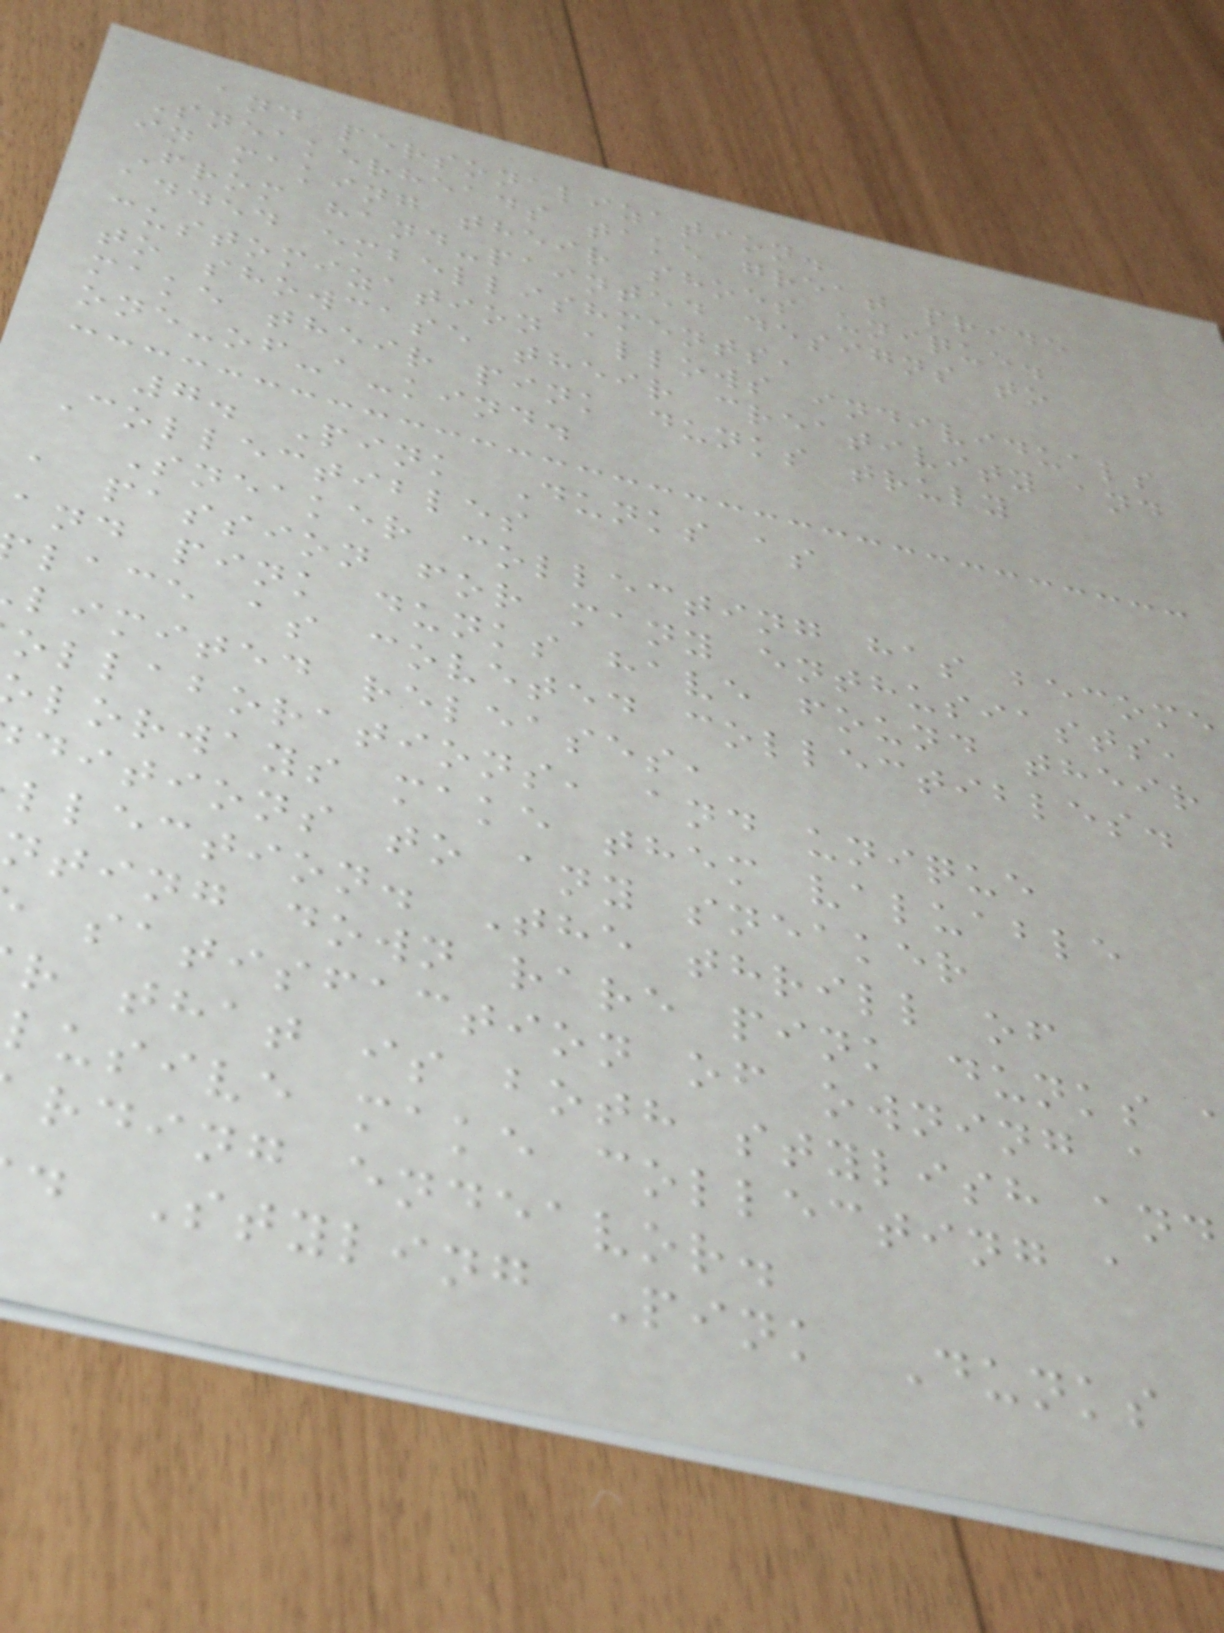and personalization.
Sneakerheads take great pride
in making their shoes unique.
From hand-painted designs to
added embellishments,
customization allows individuals
to showcase their creativity and
make their pink dunks truly
one-of-a-kind.
7. Pink Dunks as
Collectibles
Sneaker collecting has become
a passion for many enthusiasts,
and pink dunks have found their
lace as coveted collectibles.
limited releases,
ollaborations, and unique
lorways make them valuable
ditions to any sneaker
llection. The thrill of
nting down rare pink dunks
satisfaction of owning a
r that is both stylish and
lusive make collecting a
rding endeavor.
. Styling Pink Dunks
